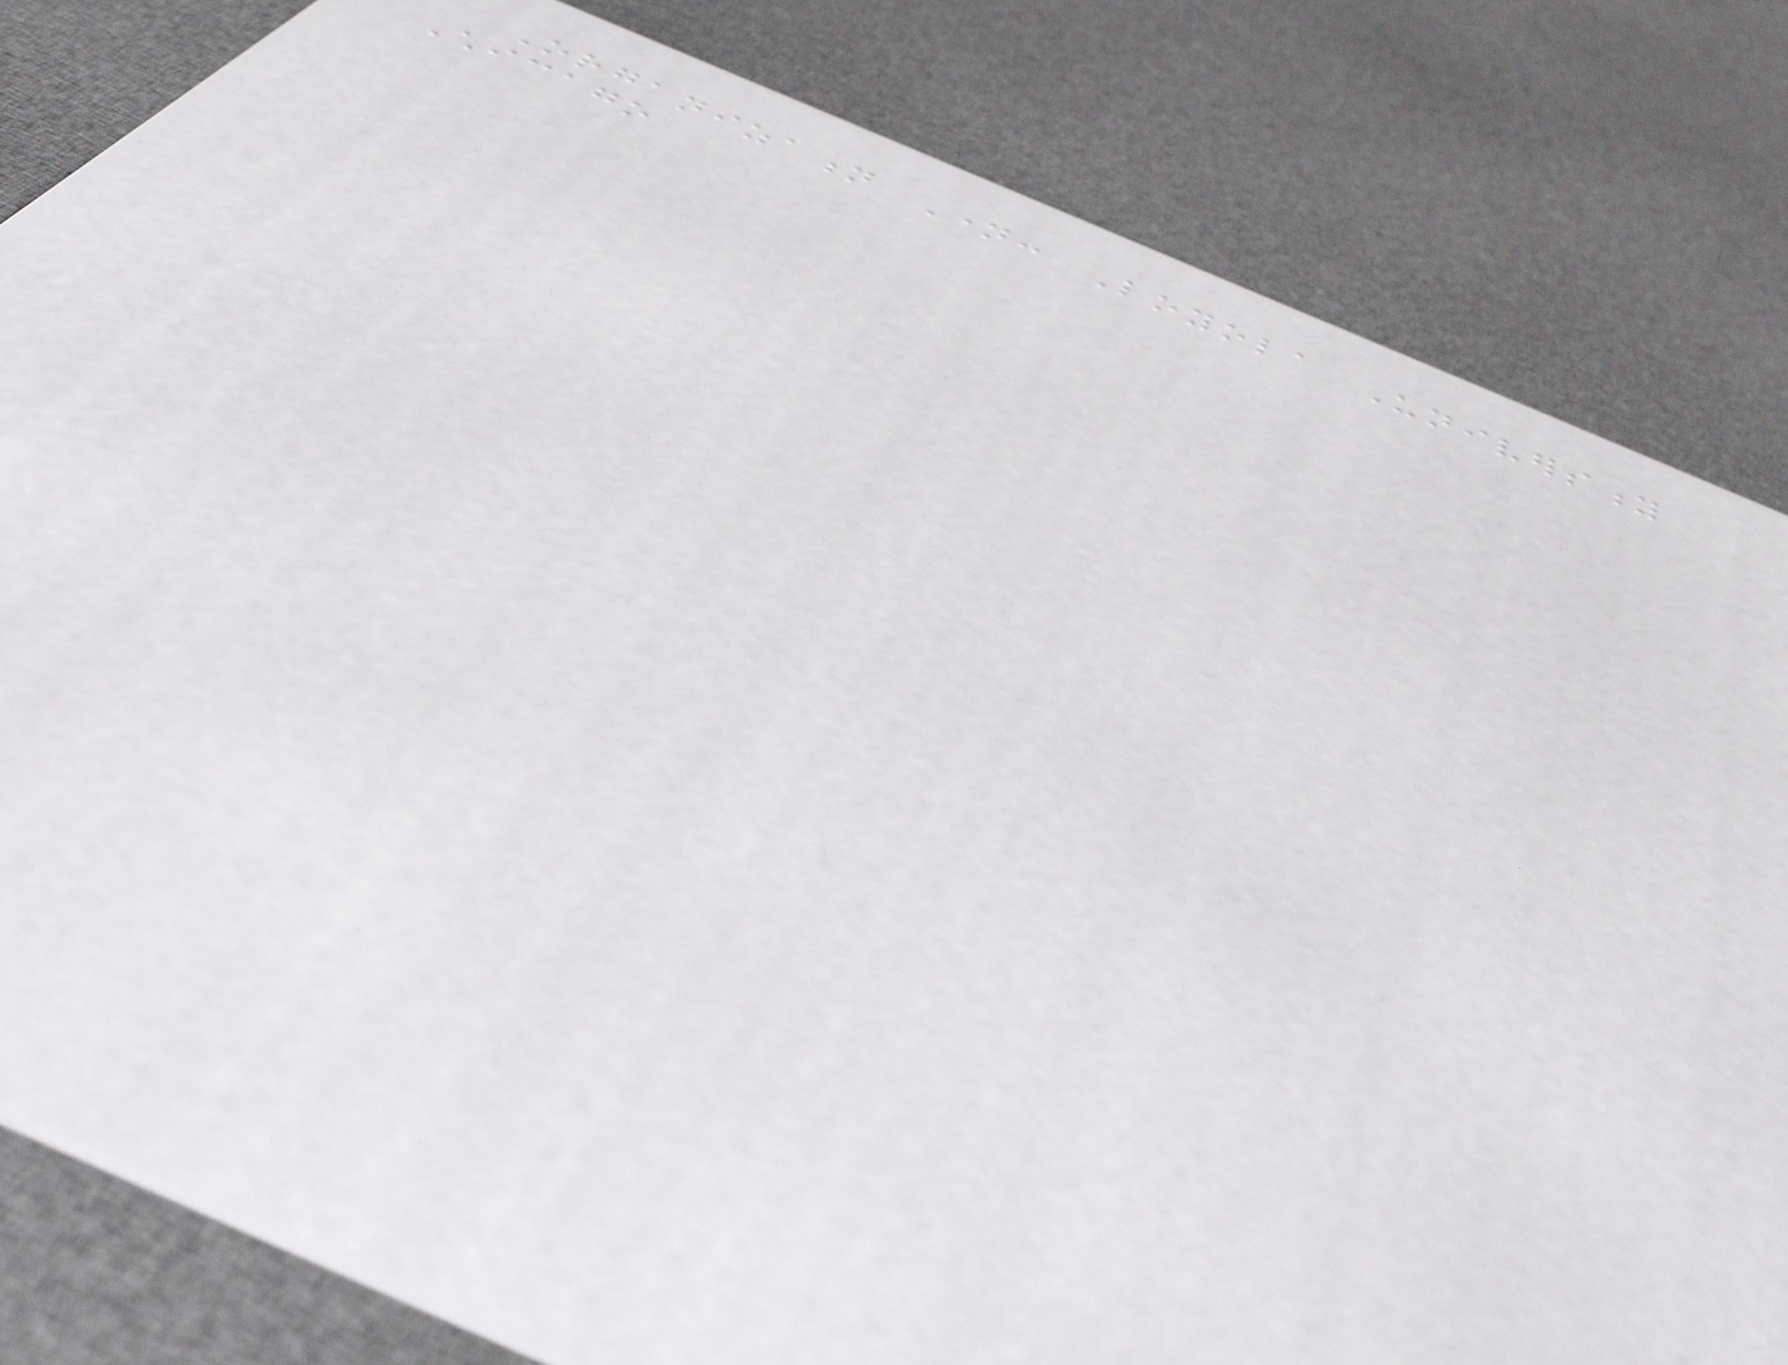Organization Name: Loyola University
Chicago
